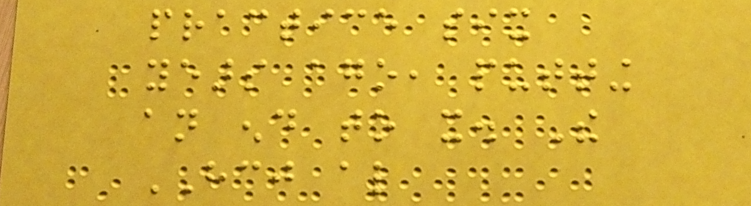practice six
years ago, putting
an end to it. The
HCJ also
